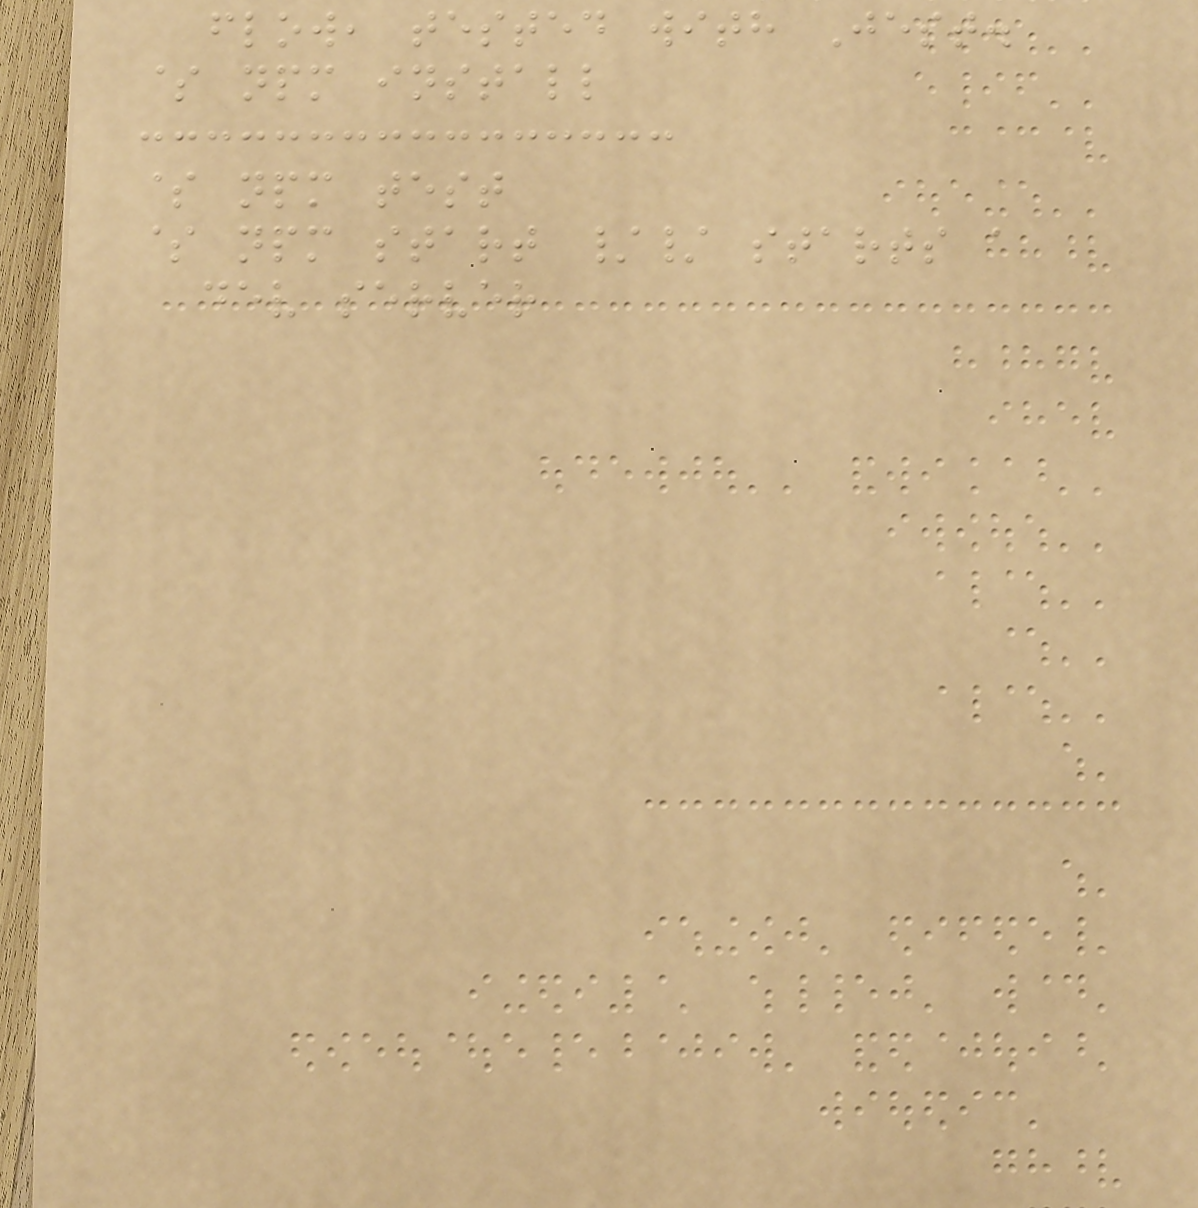flow, tested with Jest.
$ npm install
$ npm test
$ npm start // starts a
dev server
